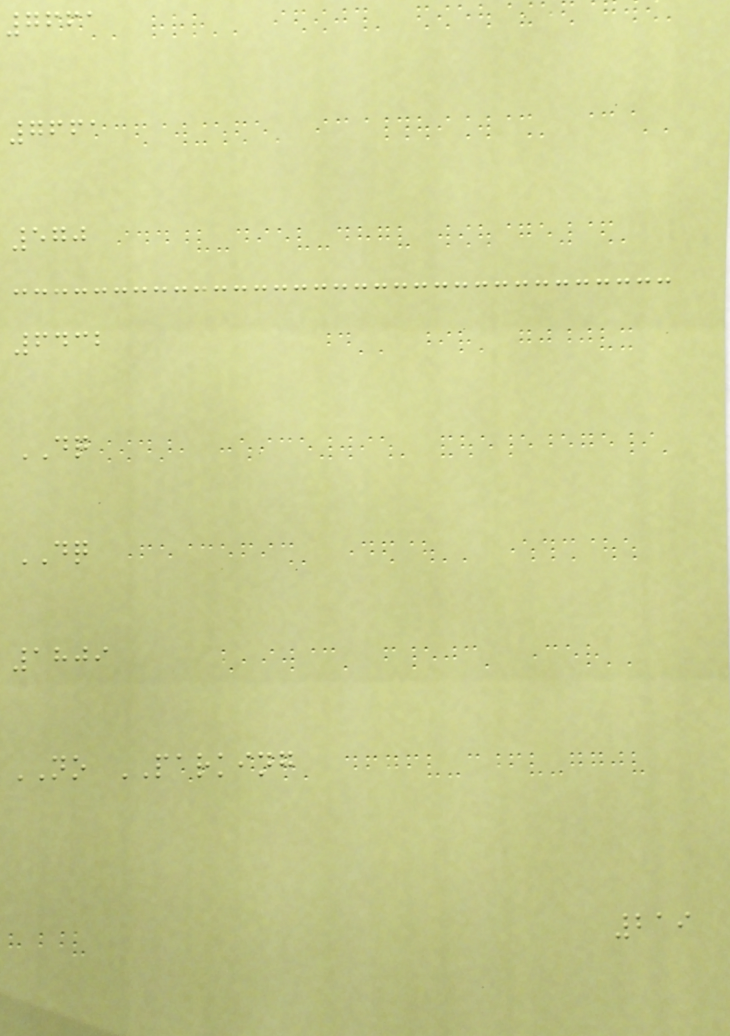7661
7661
570
6432
DQ
DQ
1809
NO PARKING
219
